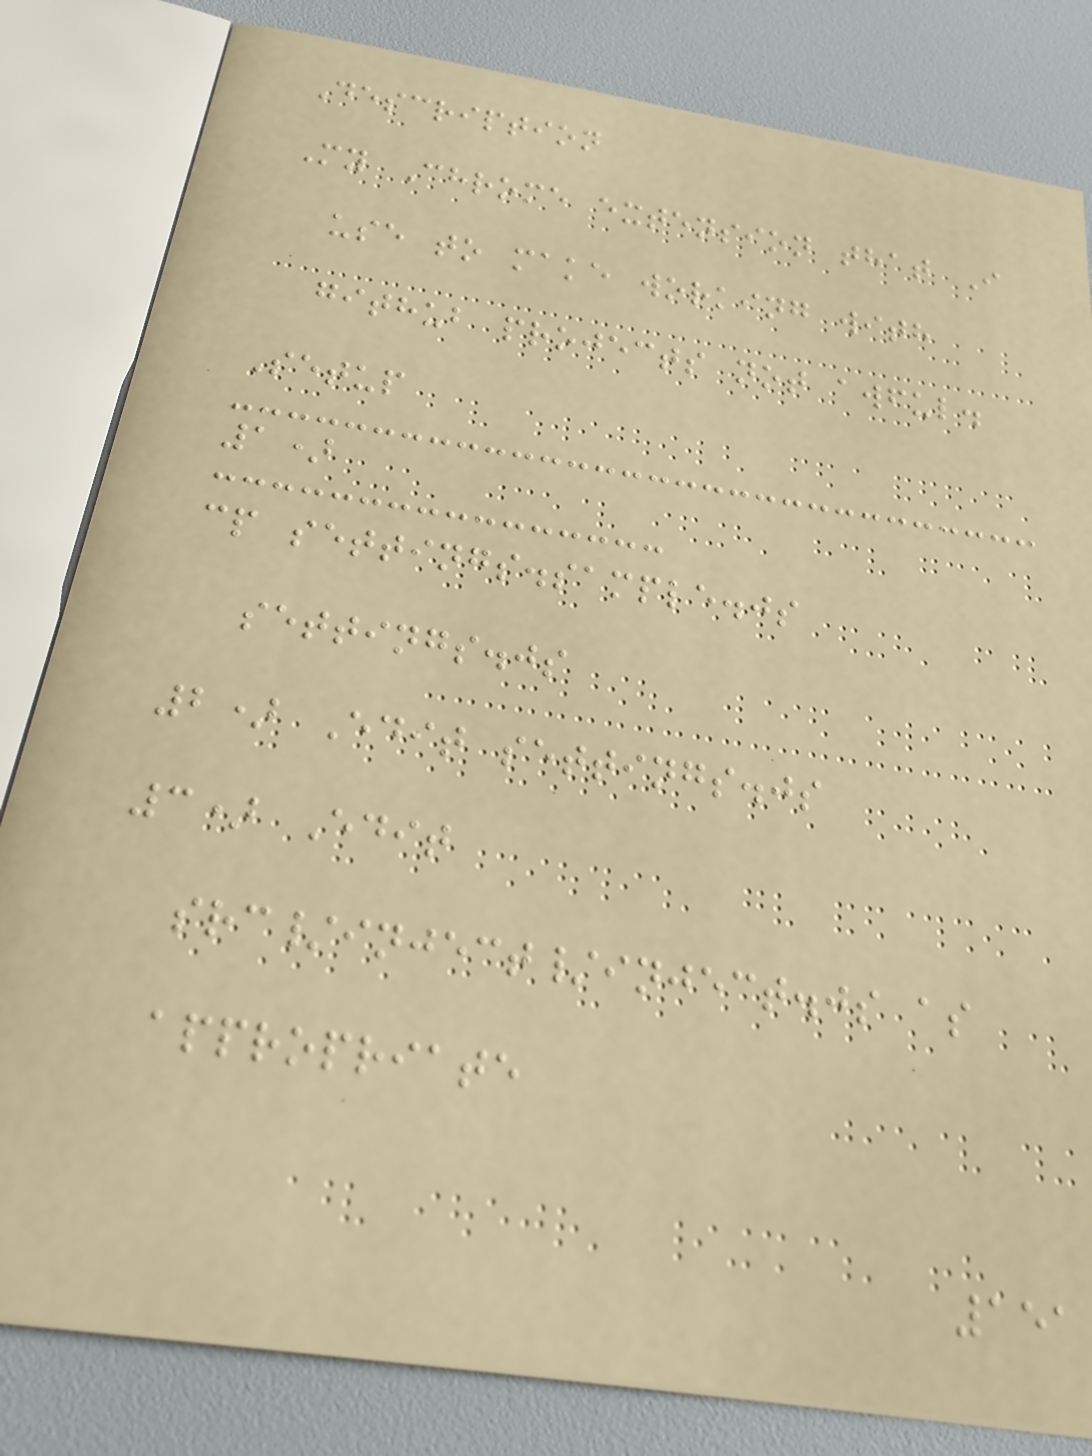Description
My Chrome extension that I
use to make working with
github projects not awful.
Setup
1)
cp settings.sample.js
settings.js
2) Edit settings.js
3) Edit
src/inject/inject.js as
appropriate
151
